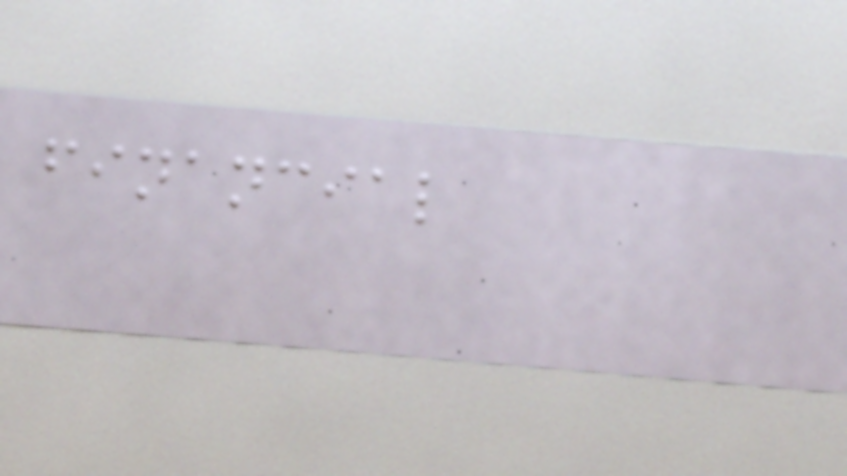financial
